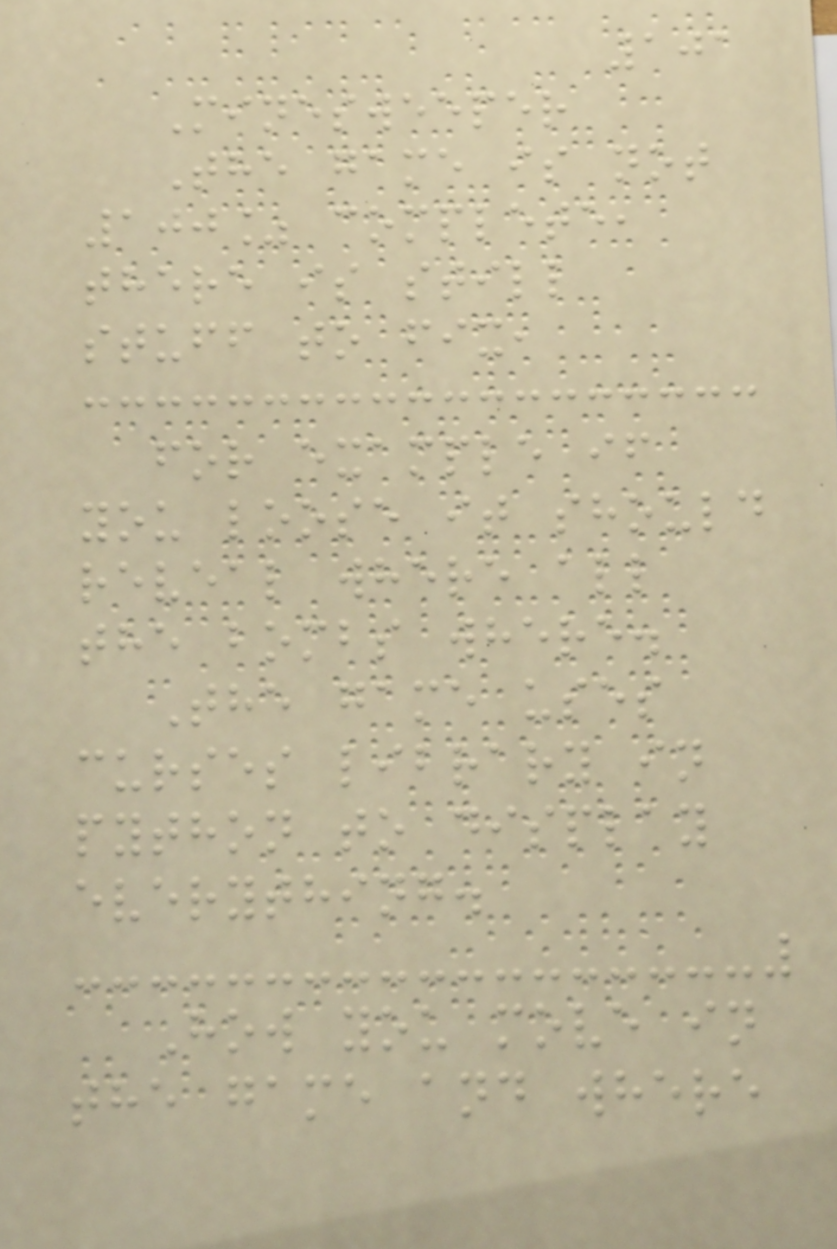101
Minesweeper
The game is not
100% complete,
there is still
stuff to fix,
for example if
you loose it should
reveal where all
the bombs where.
The game uses
curses library in
python to display
everything.
How you move in
the game and where
